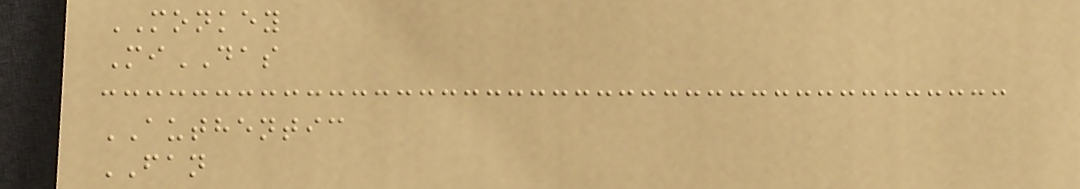MONKEY
MiDAS
AUTHENTIC
FAN
